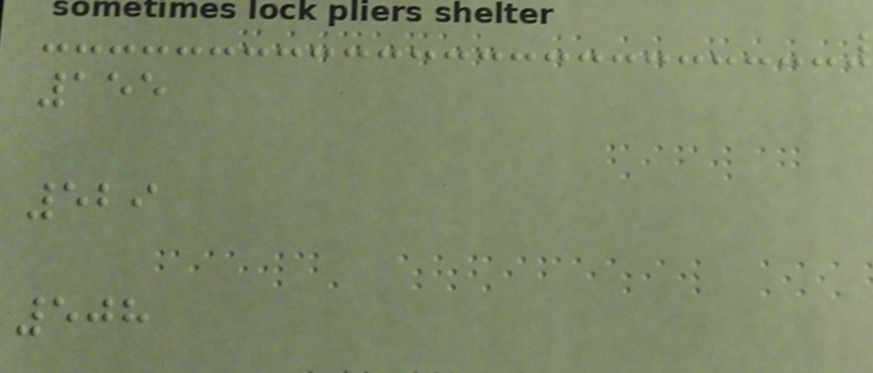155
529
508
